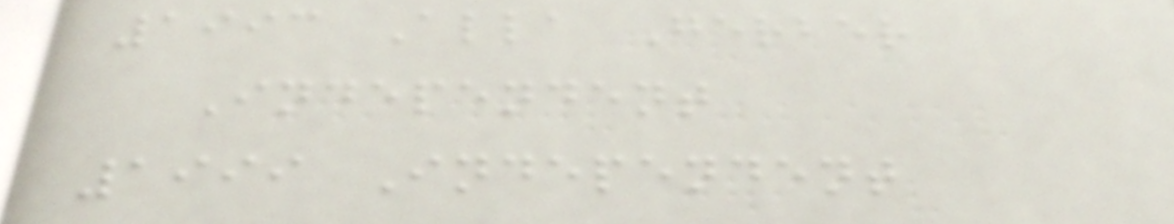1993 Alla Gerber
Independent
1999 Independent
